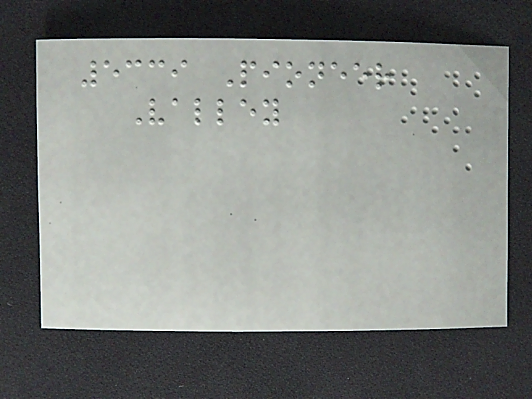5339 Pioneer
Valley
